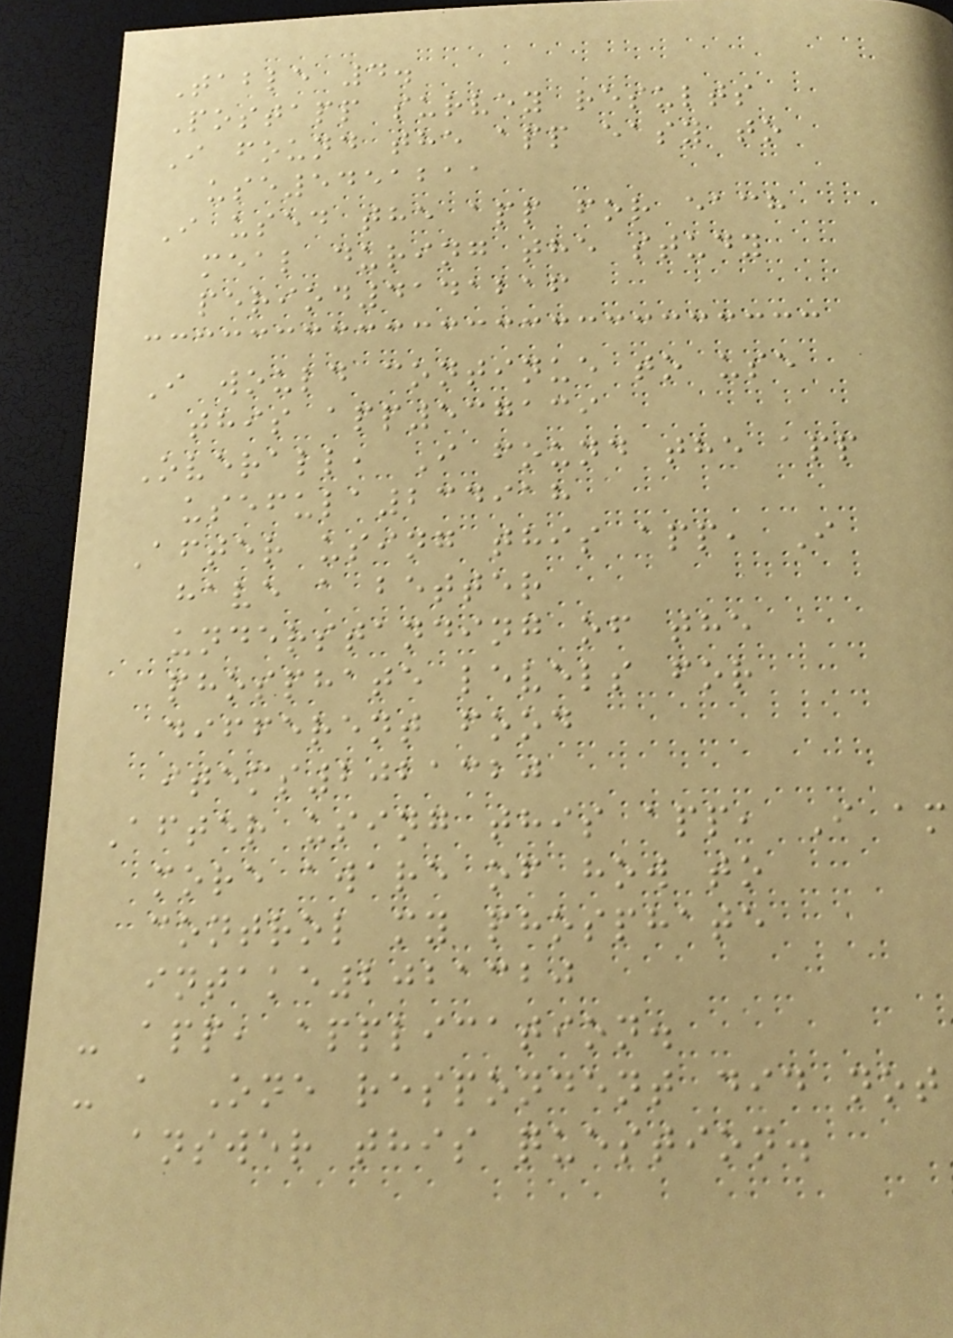Table 4.
Postapp survey results
I found the app easy to
use5451211
I used the app for each
meal during the study
period4141216
I would continue to use
this app537139
Overall, I found the app
usefula234918
After using this app, I
have a better
understanding of the
phosphate levels for
different food
items2021320
After using this app, I am
more aware of how to
control my phosphate
intake2021320
- app, application.
- a One respondent did not
answer this question.
